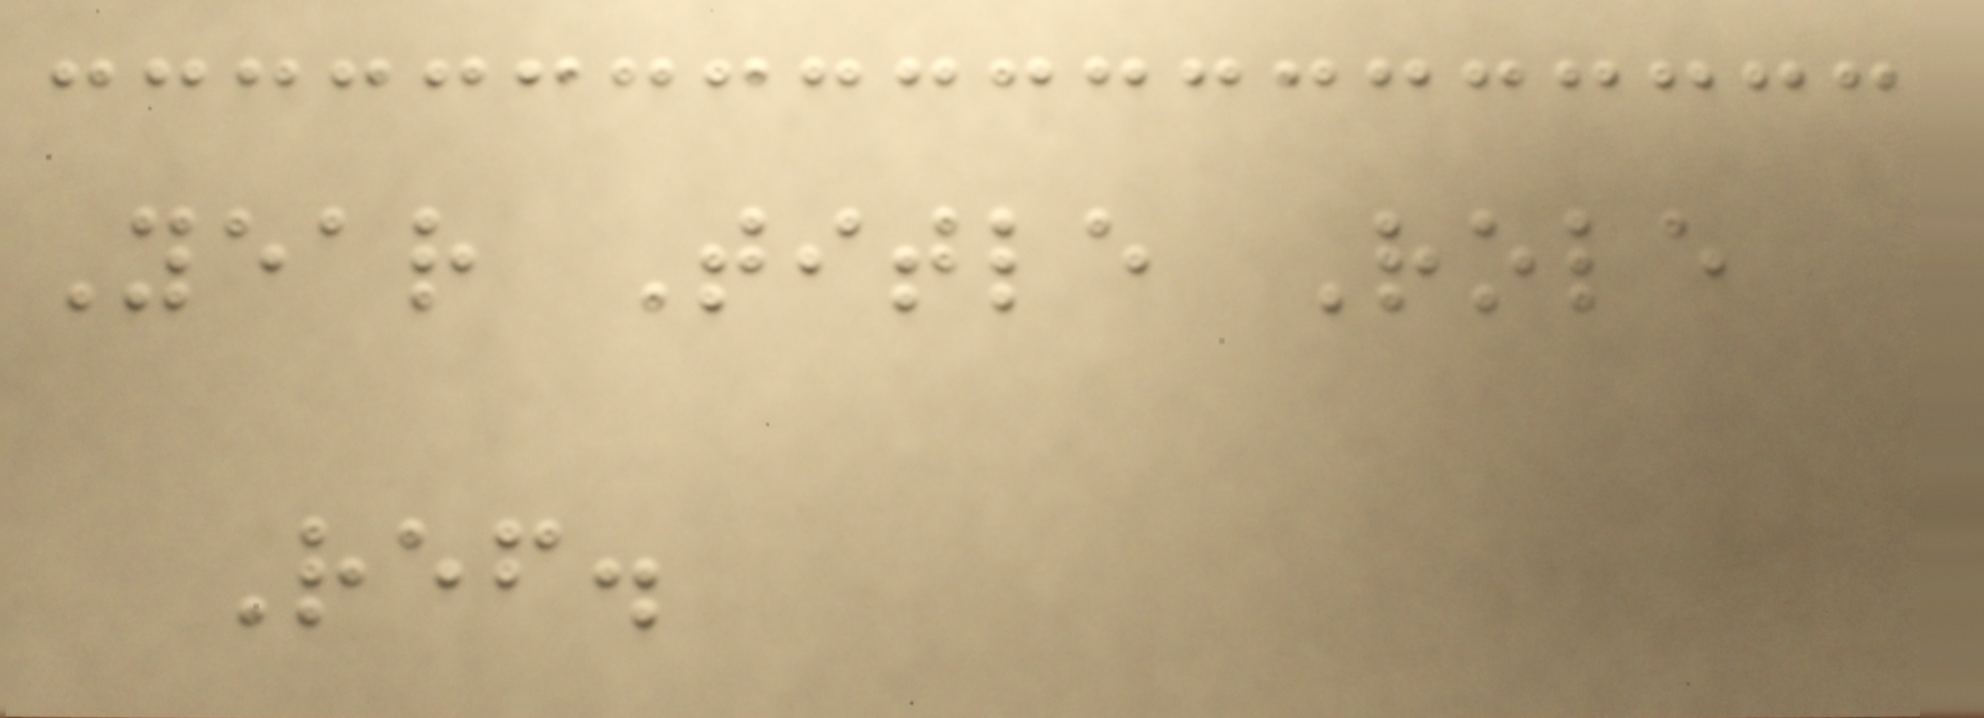Year Title Role
Ref.
